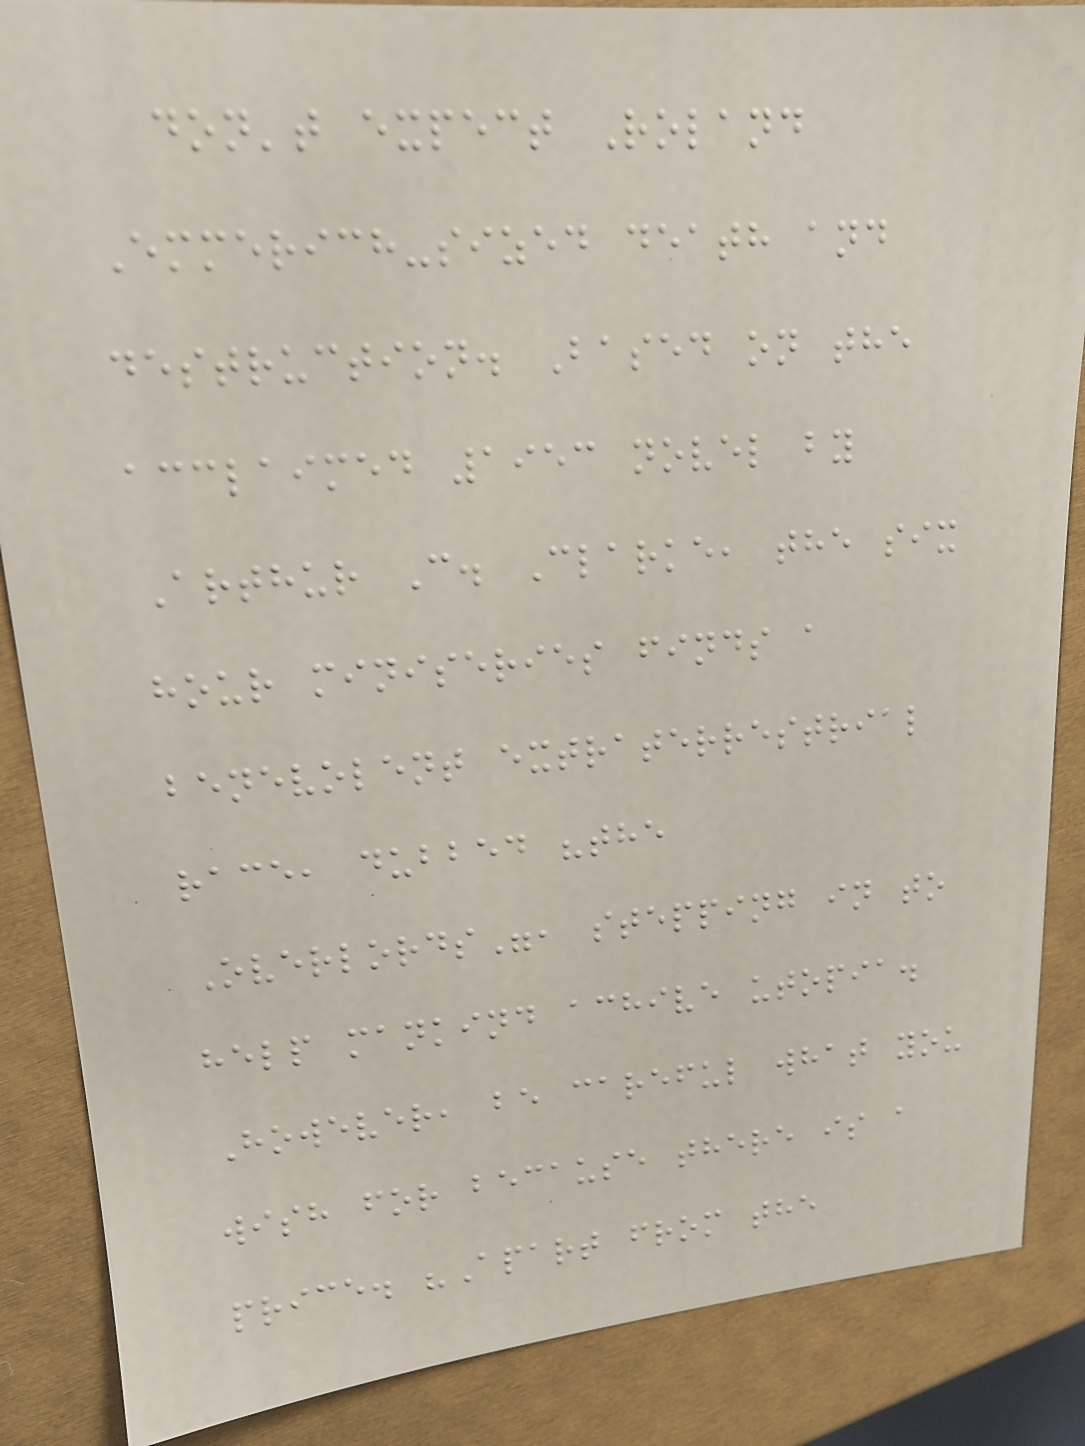don't expect Roland
Emmerich-sized death and
destruction. Based on the
acclaimed 1953 novel by
Arthur C. Clarke, the six
hour miniseries finds a
benevolent extraterrestrial
race, dubbed "the
Overlords", stepping in to
help mankind achive utopia.
However, be careful what you
wish for because there is a
price. "Apart from the
